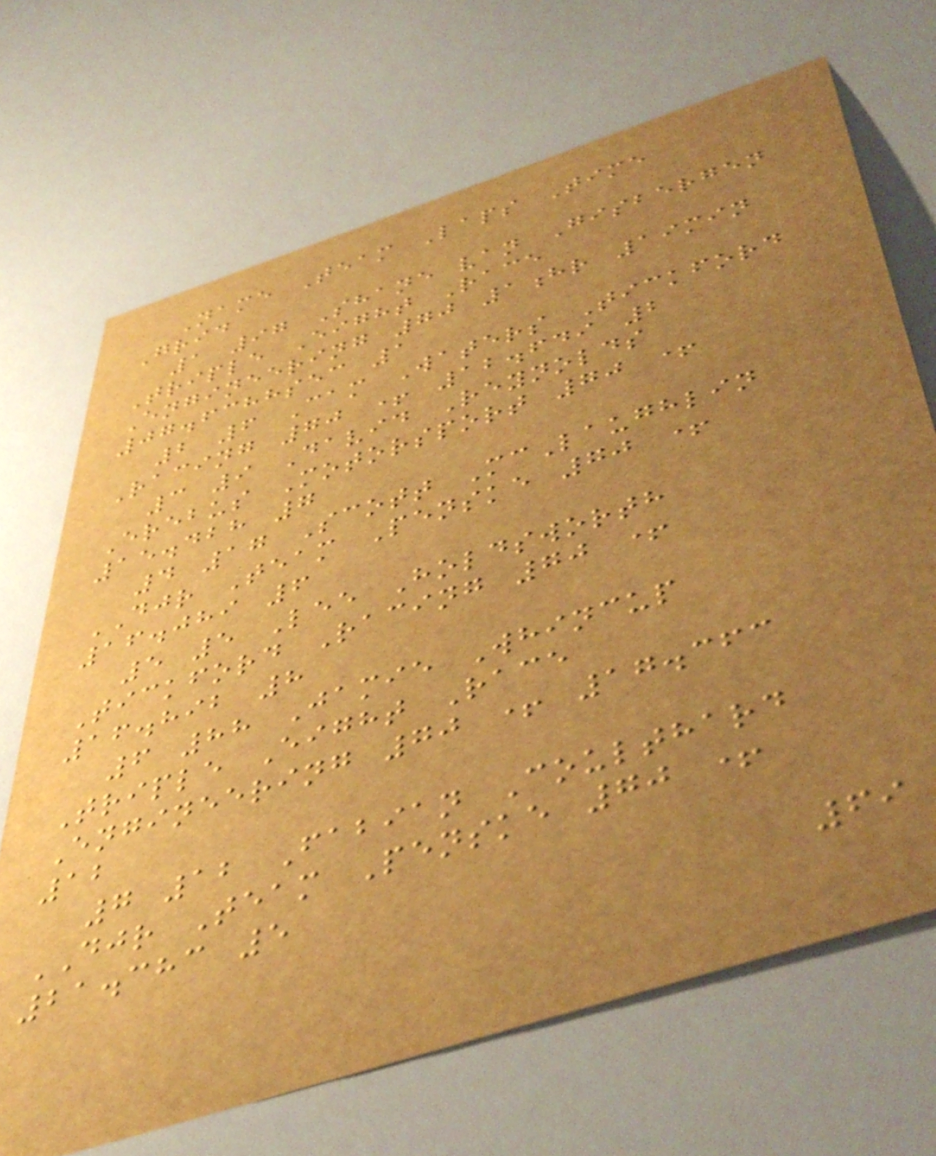Name Team Laps Time
Grid
1 97 Shane van Gisbergen
Triple Eight Race
Engineering 70 1hr 19min
07.6388sec 1
2 6 Cam Waters Tickford
Racing 70 + 12.649 2
3 9 David Reynolds
Erebus Motorsport 70 +
15.428 7
4 17 Scott McLaughlin
DJR Team Penske 70 +
16.089 6
5 5 Lee Holdsworth
Tickford Racing 70 +
16.892 8
6 88 Jamie Whincup
Triple Eight Race
Engineering 70 + 17.363
12
7 12 Fabian Coulthard
DJR Team Penske 70 +
21.383 5
69
